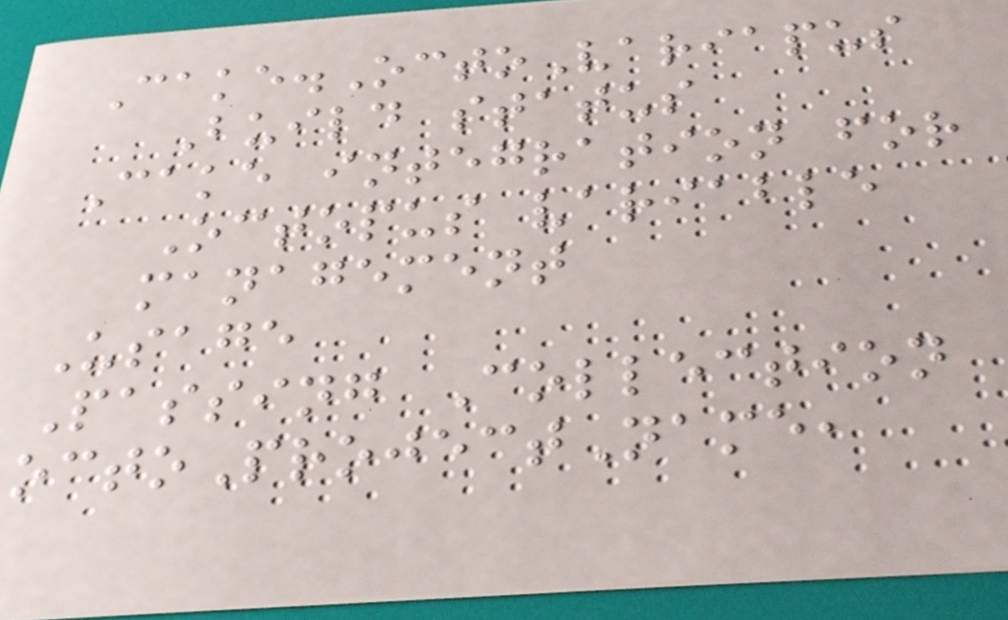Cake.OctoVariapus
Build status
Cake integration for
Octopus variable
management
Usage
Passing Collection
octoProjectName,
